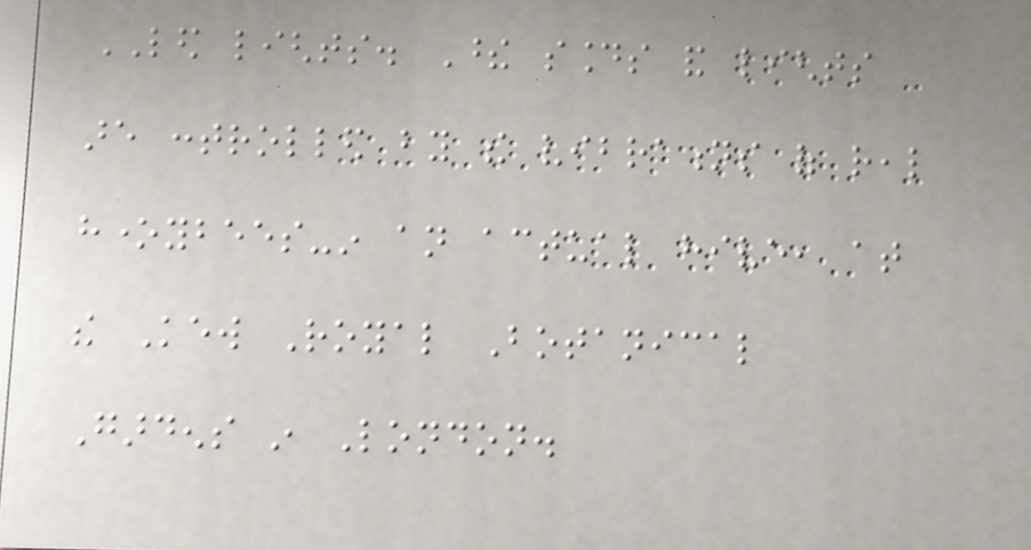LED lights. These sounds and lights
are controlled by the vibrations of real
honeybees-in an actual hive, at
the Kew Royal Botanical
Gardens in London.
